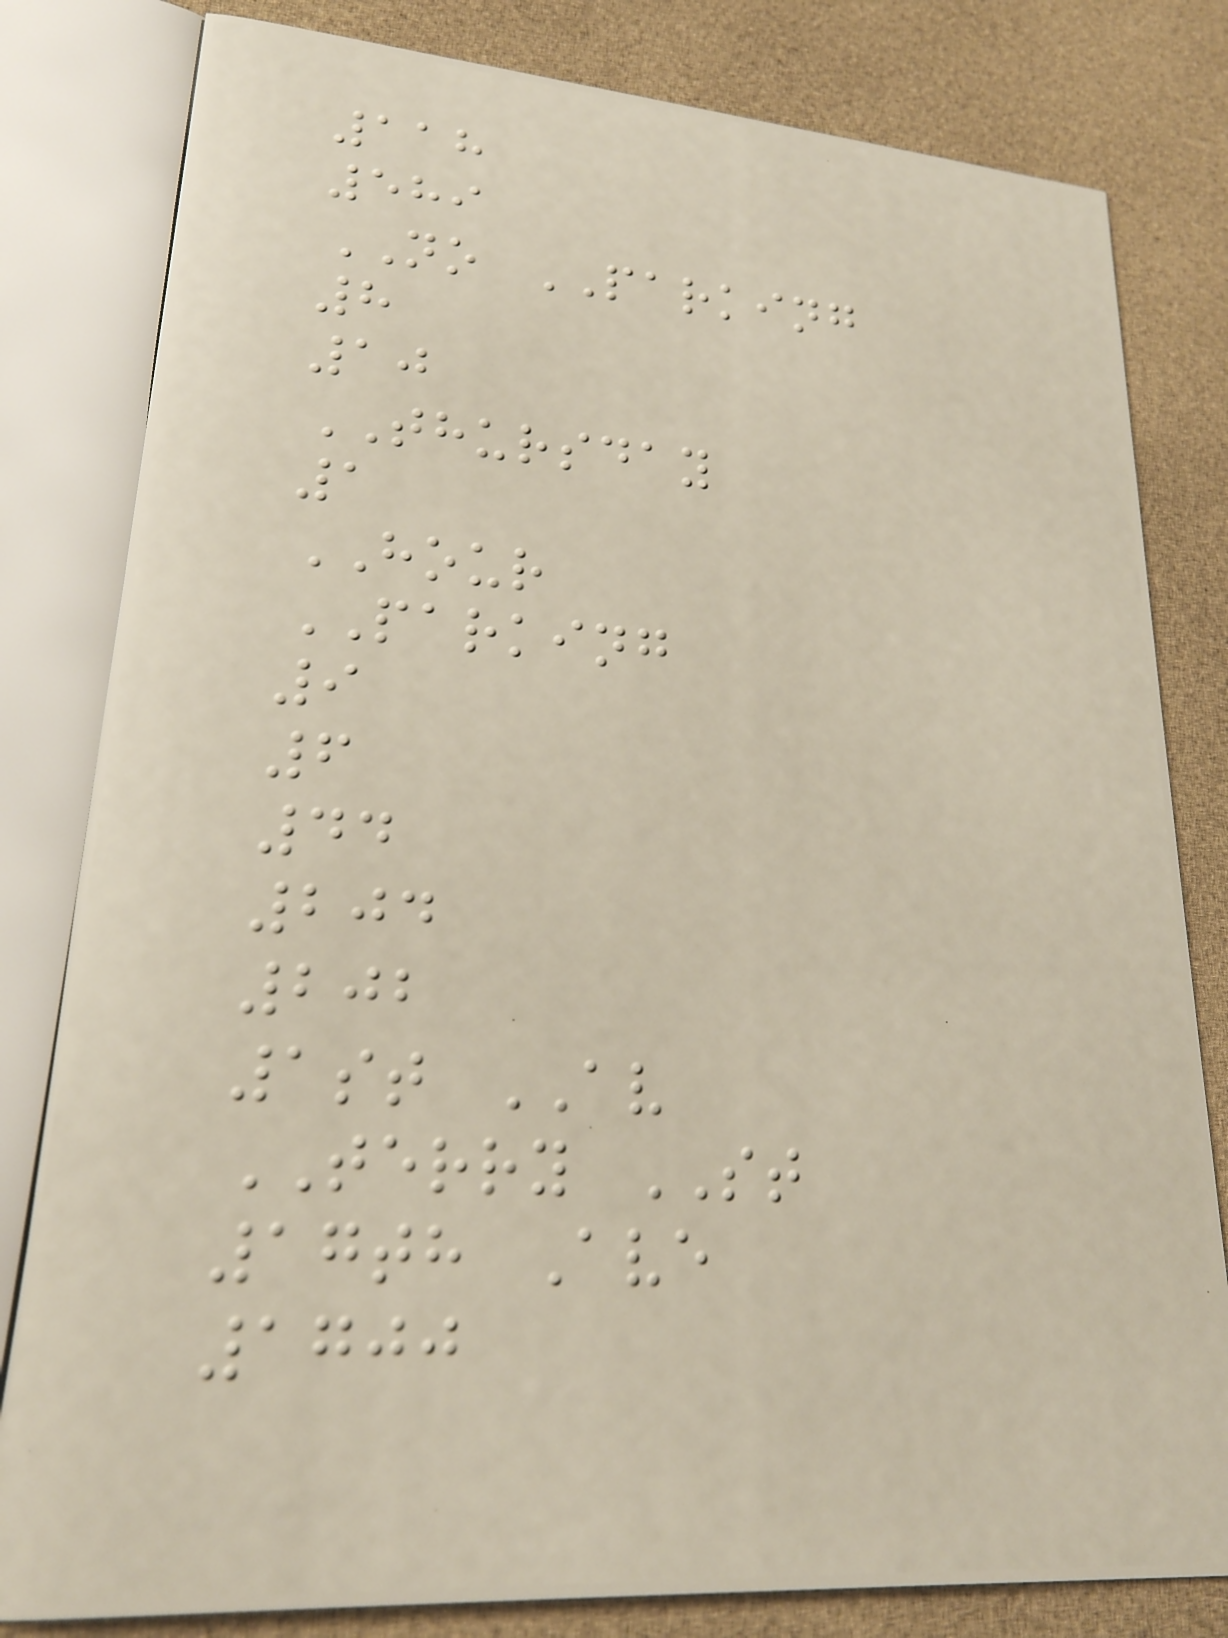118
589
NO PARKING
8
10
THURSDAY
1
HOUR
PARKING
9
6
44
204
202
1st AV
TERRY ST
17th Ave
1700
